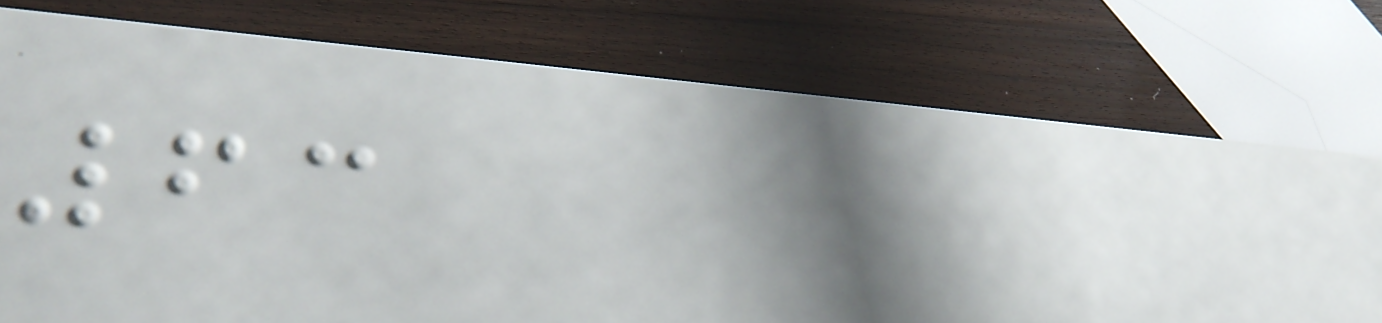63
